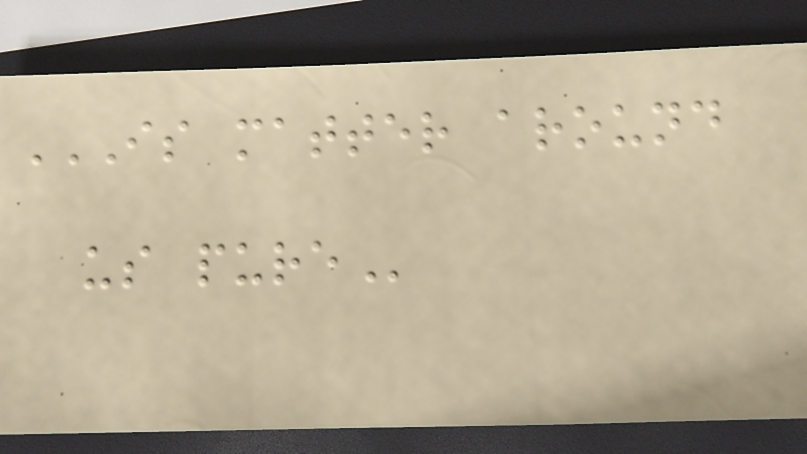IS MATTER AROUND
US PURE
